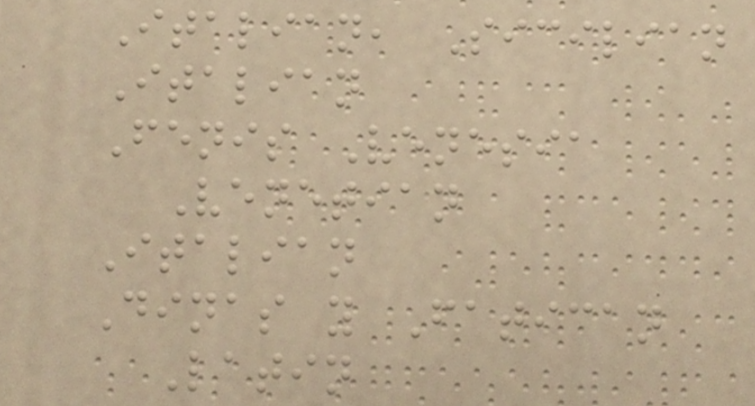Italian, Sicilian
Italian
Fenis Venesia
Venetian
Italian
Dinas y Fatican
Latin
